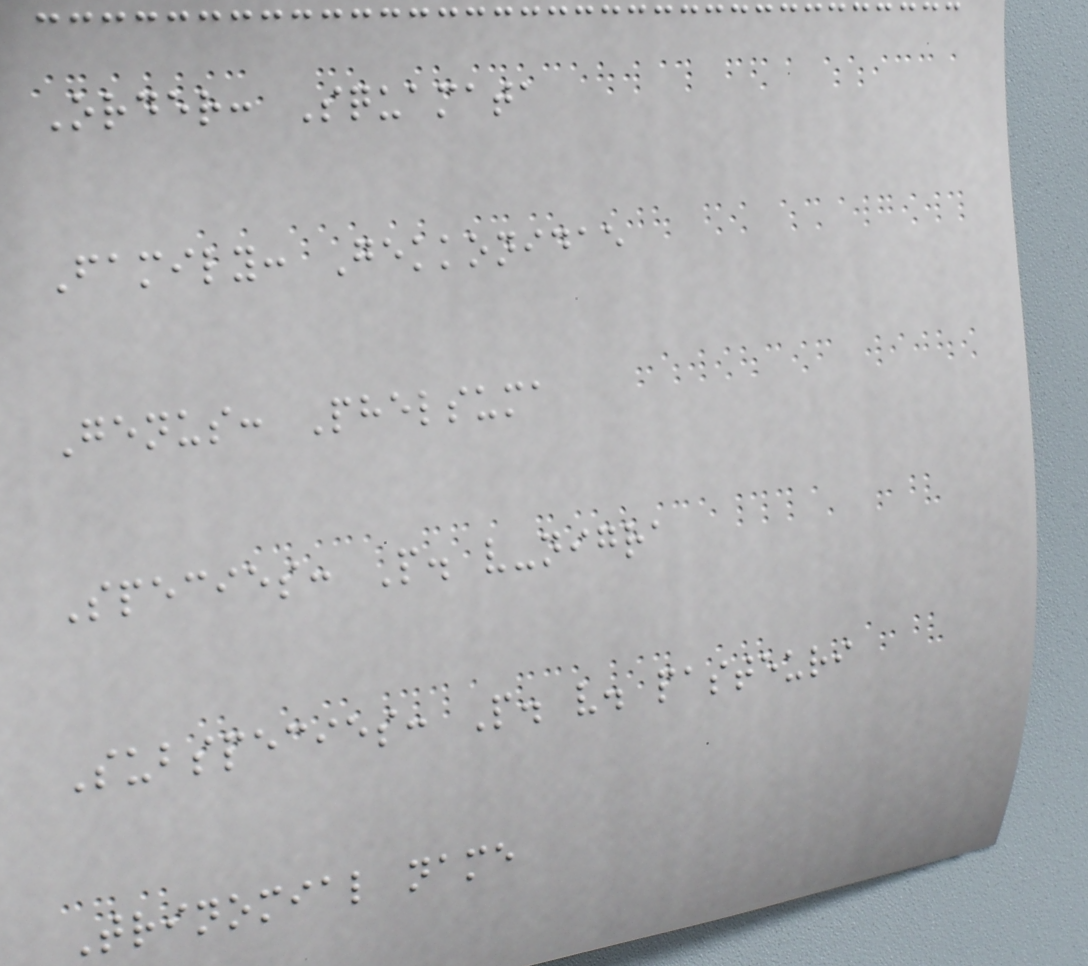Order: Squamata
Family: Gekkonidae
Genus: Phelsuma
Species: P. v-nigra
Subspecies: P. v. pasteuri
Trinomial name
